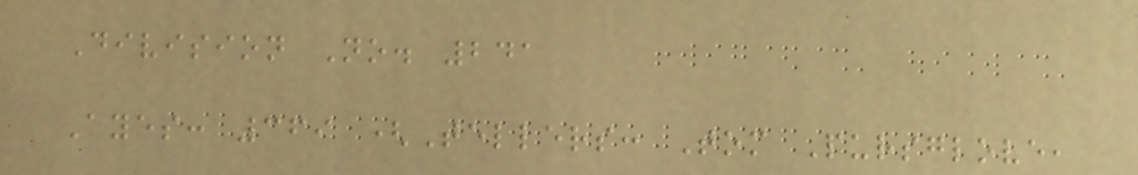Division No. 241
Ayes: 369 (Tellers: Tom Pursglove,
